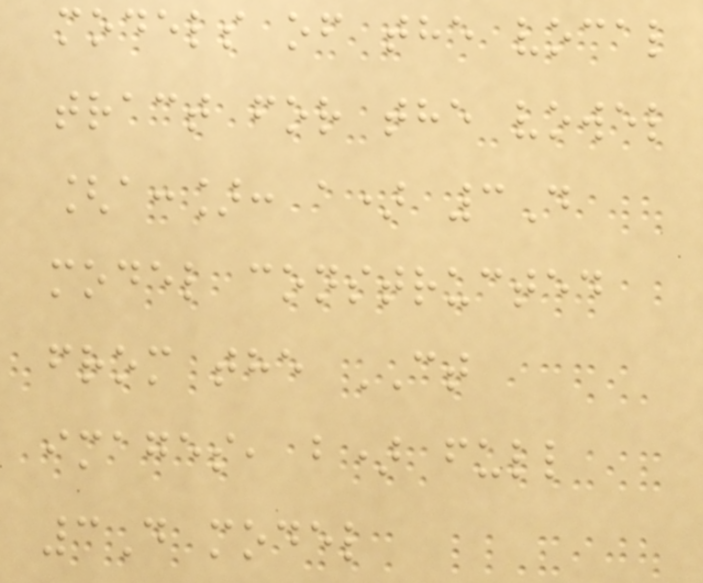models of the vocal
tract for the vowel
[a:]: a) 3D
model constructed
from the CT
images, b) full
3D model
